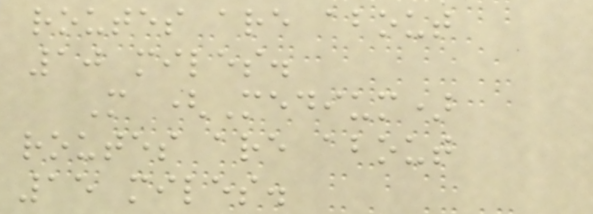routes are about
10 miles.
M (Medium)
routes are about
15 miles.
